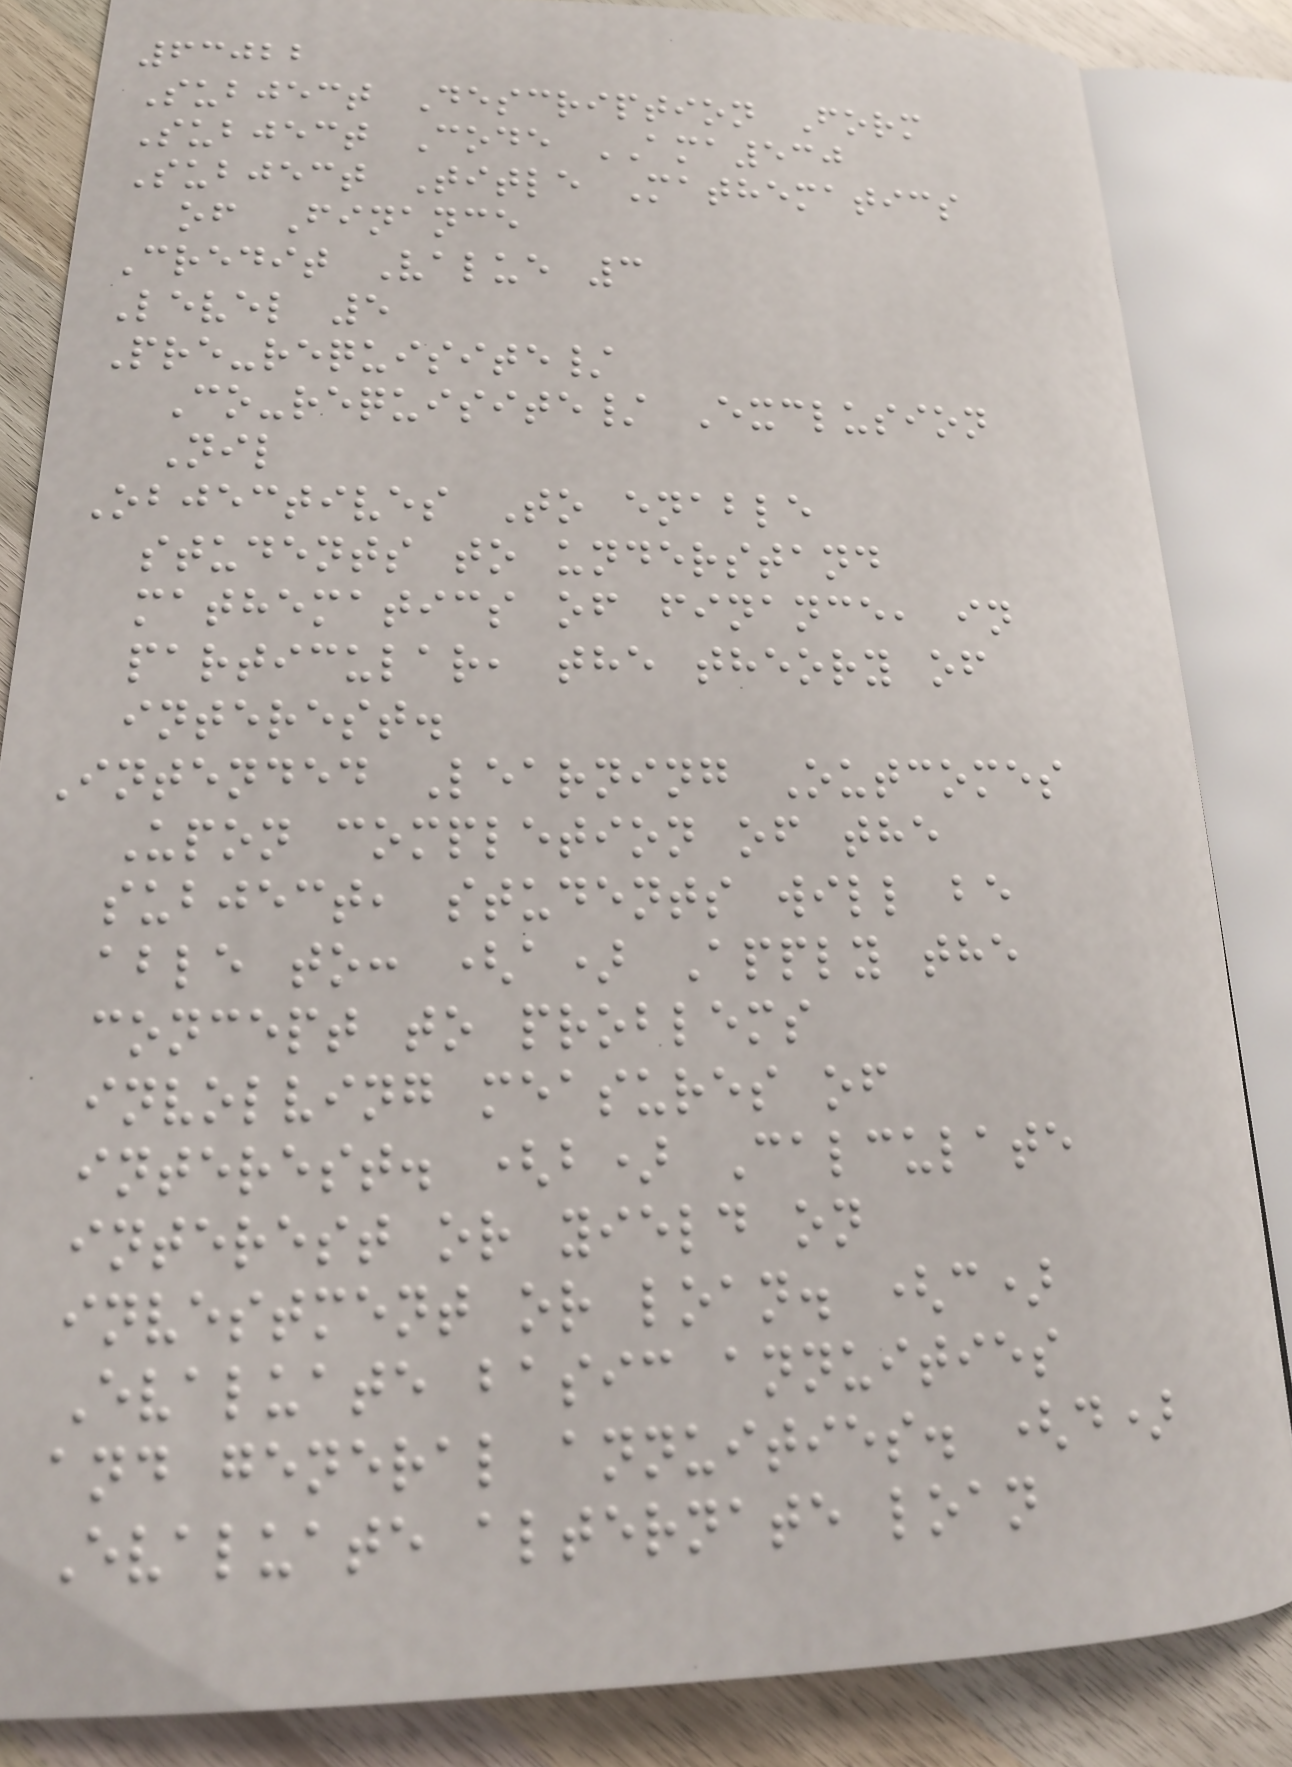63022
Subject Description Form
Subject Code AMA530
Subject Title Mathematics
of Finance
Credit Value 3
Level 5
Pre-requisite/
Co-requisite/ Exclusion
Nil
Objectives To enable
students to understand
mathematics of finance, in
particular, the theory of
interest.
Intended Learning Outcomes
Upon completion of the
subject, students will be
able to: (a) Apply the
concept to problems
involving measures of
interest. (b) Calculate
interest or yield on
investment or loan. (c)
Evaluate basic annuities
and general annuities. (d)
Evaluate alternate loan
